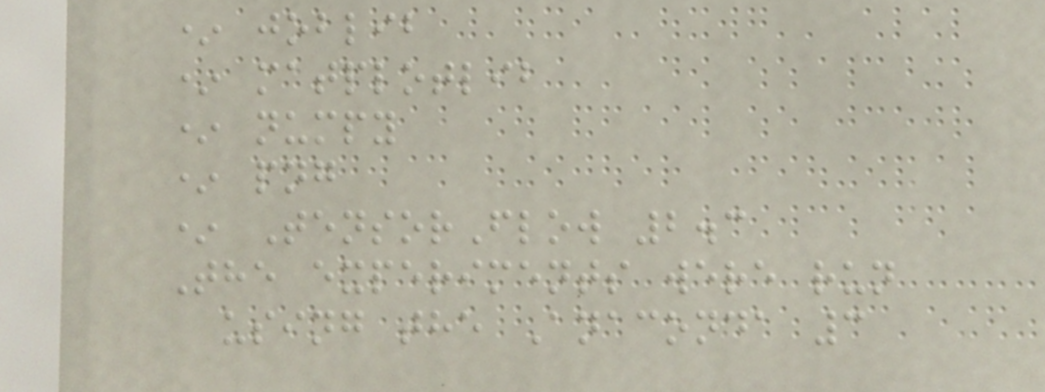* joblib
* matplotlib
* numpy
* png
* TensorFlow 2.3
The experiments were run
using the Anaconda 3
